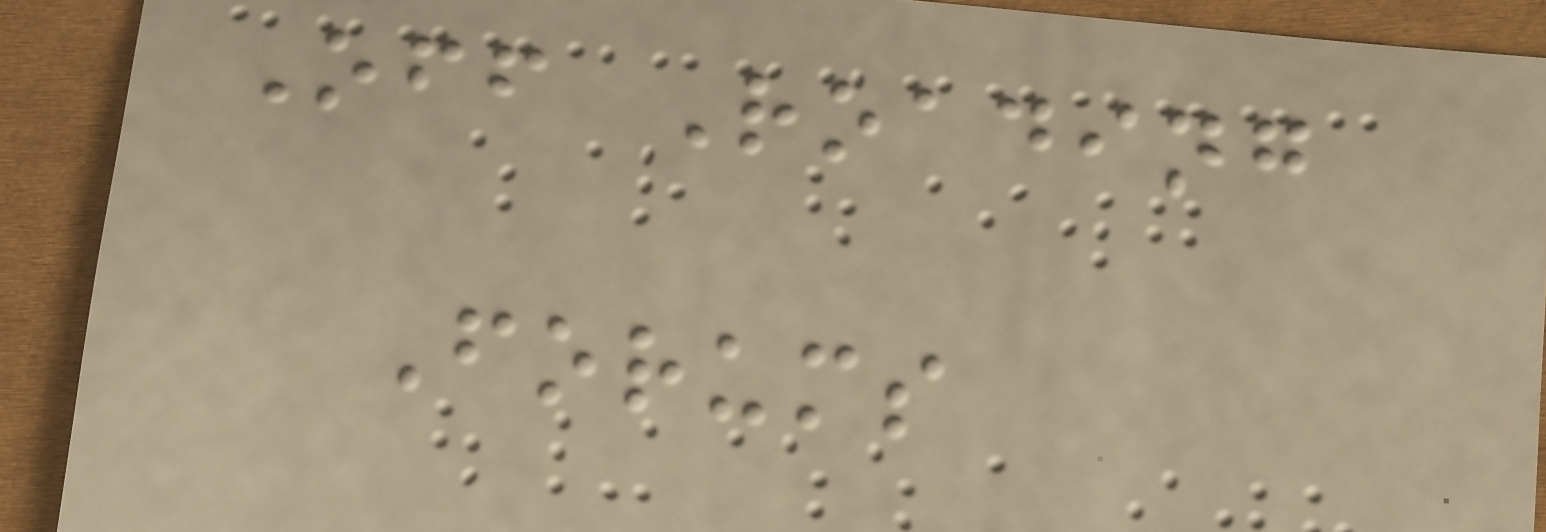Off Roading
Forums
